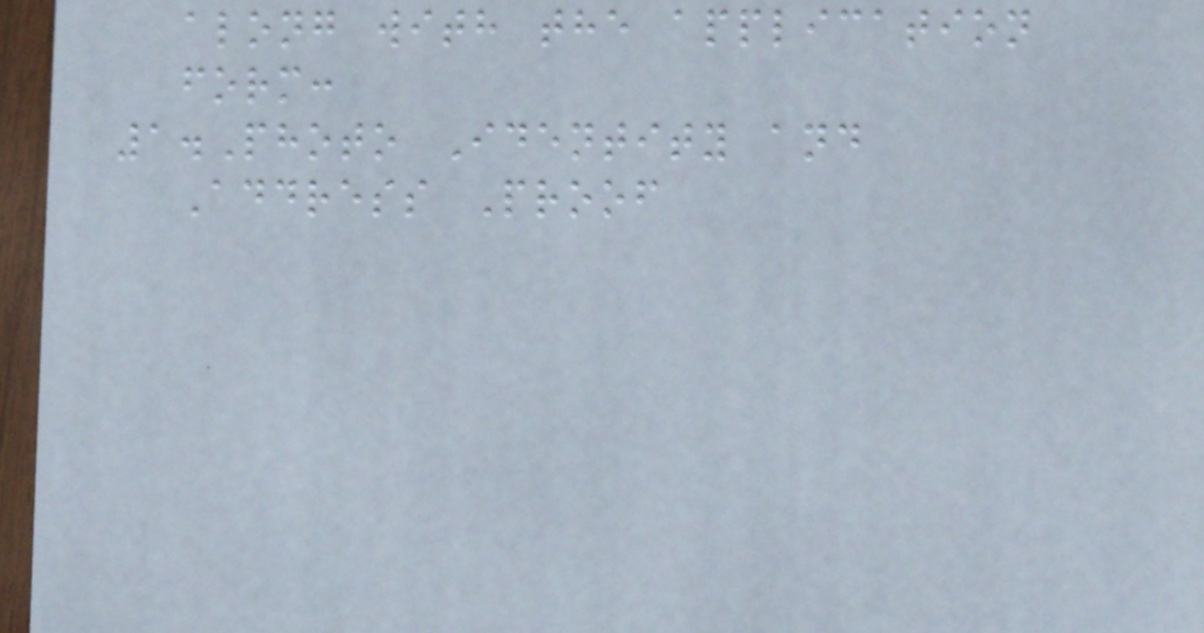along with the application
form:
1.Photo Identity and
Address Proof
